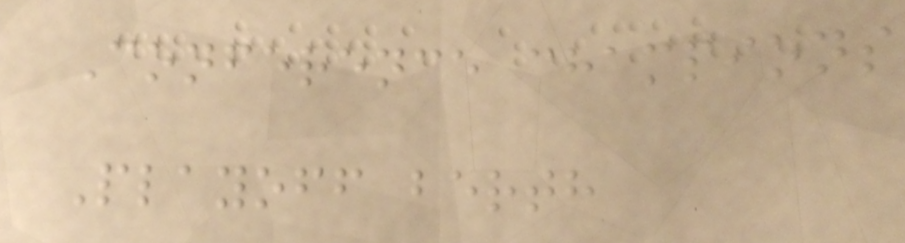Conference champions
Playoff berth
